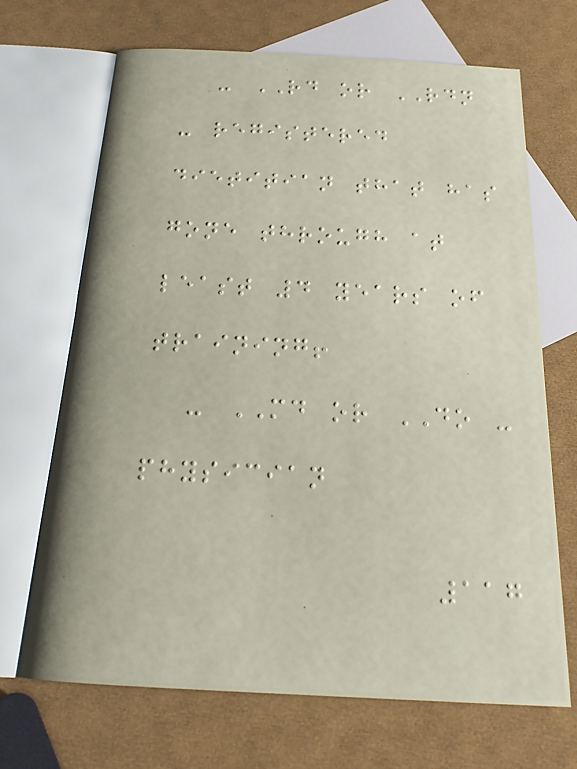- RD or RDN
- registered
dietitian that has
gone through at
least 4 years of
training!
- MD or DO -
physician
117
